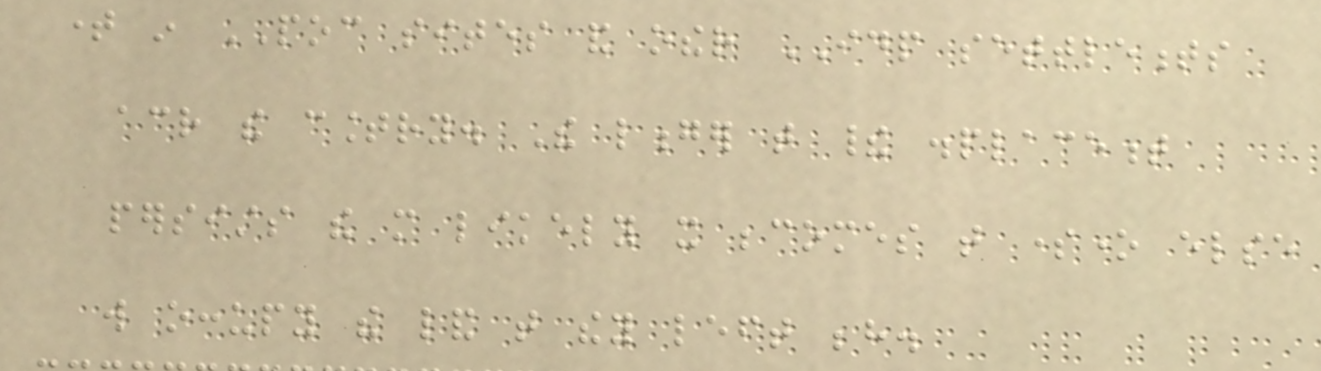time in POC sites and other IDP settlements
across the country. The longer that their displacement
persists the more likely it becomes that someone else
will occupy the land that they left behind.
